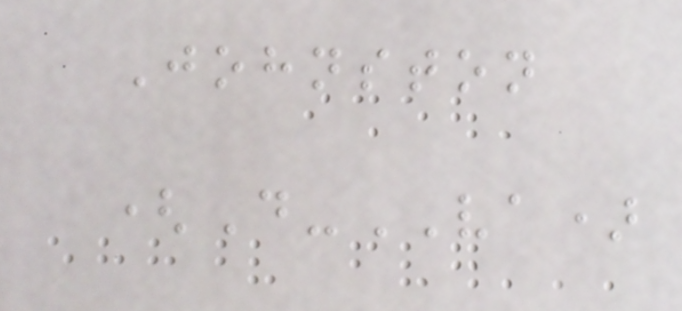Johnston
(D-VA)
